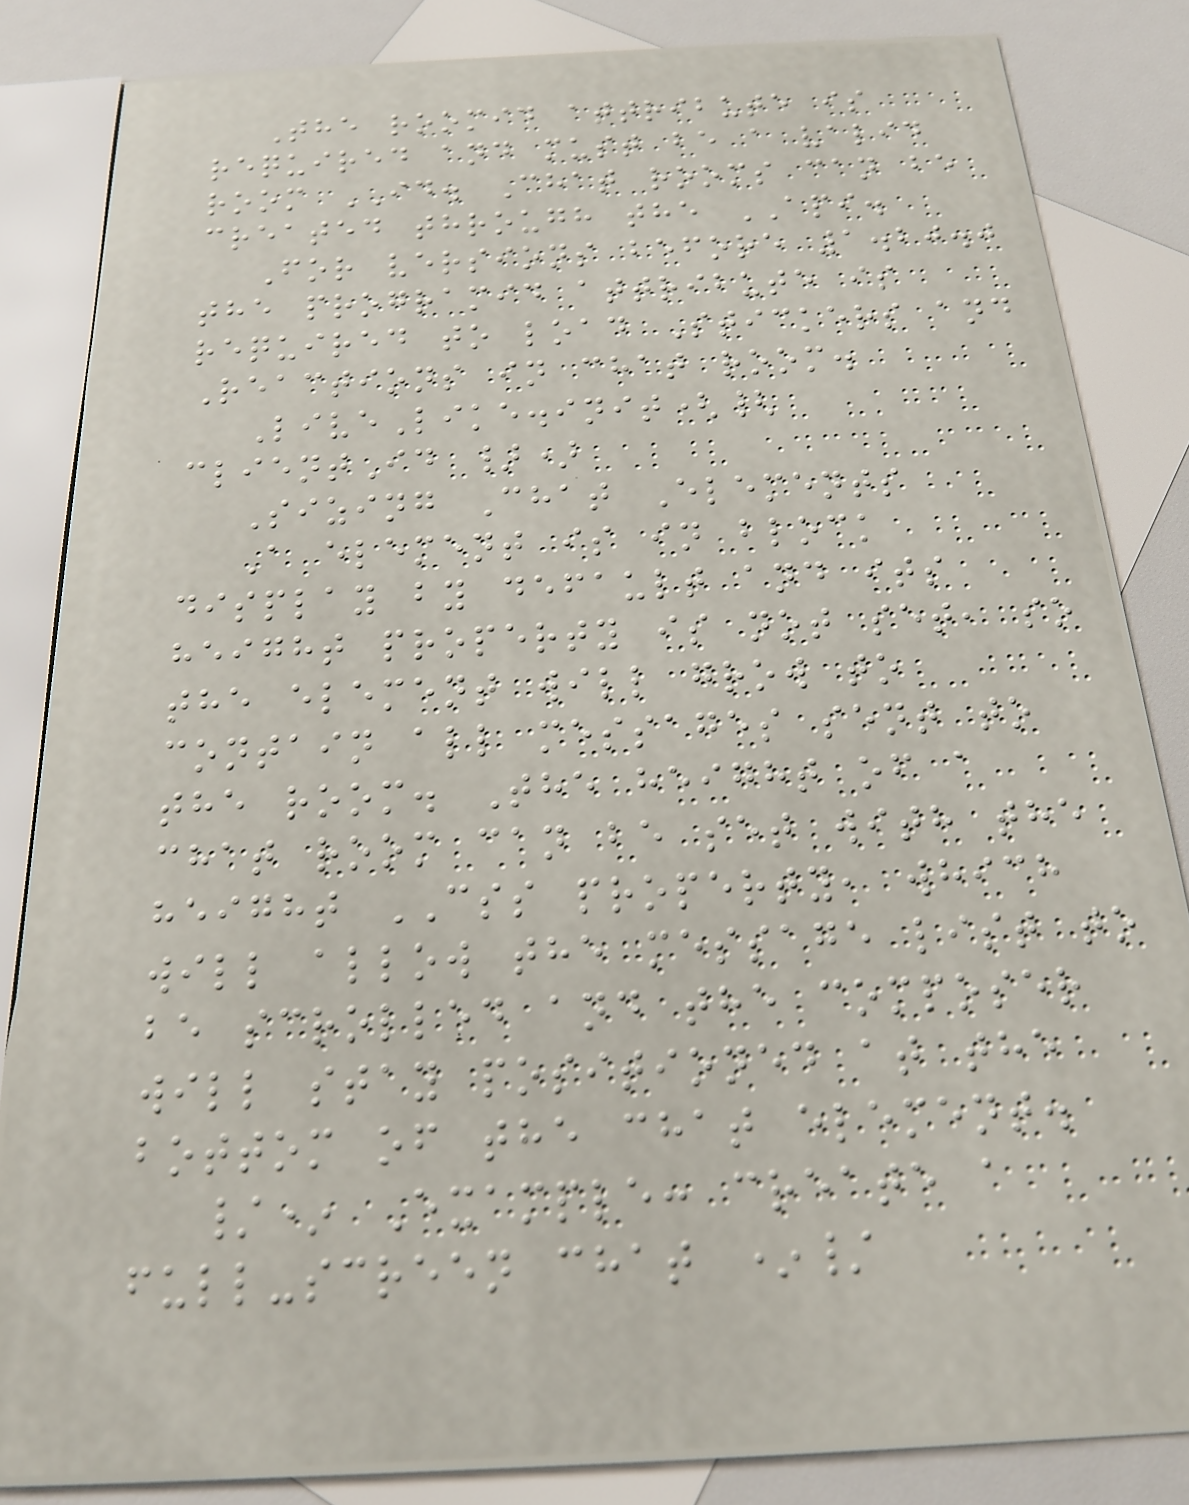The roomid attribute is
required and must be a valid
room ID. Chat rooms can be
created through the API.
For versions before 1.20.0
the programid attribute is
required to load Stickers and
Reactions in chat room.
LiveLike.init({
clientId })
Sizing Chat Elements
A element is in block
display by default and its
height property is not set, so
the element will grow to
contain all messages sent to
the room. The height of a
chat room can be set with the
height CSS property, which
will allow the message list to
be scrolled and the composer
will stay positioned at the
bottom of the chat element.
/* Example: create a
full-screen chat */
